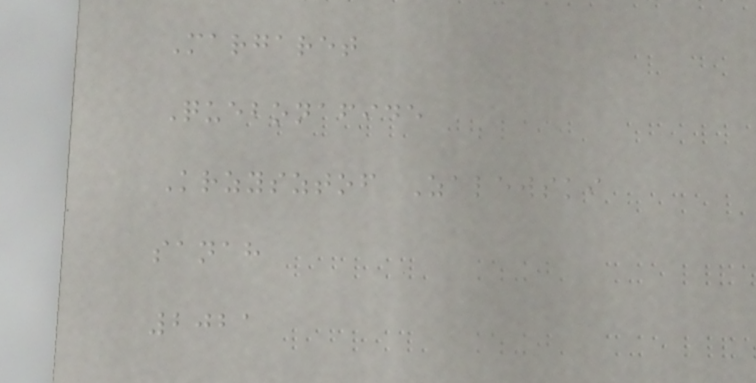Margaret
Quebonafide
Krzysztof Zalewski
sanah
2021
